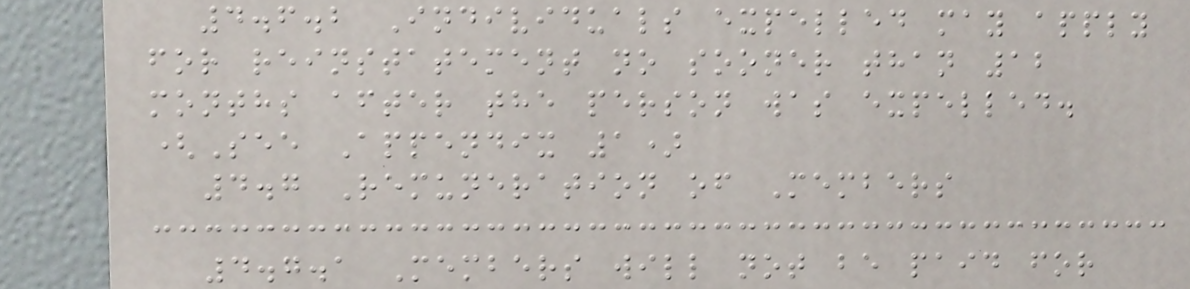4.6.2 Individuals expelled may apply
for reinstatement no sooner than 12
months after the person was expelled.
(See Appendix 1)
4.7 Remuneration of Members
4.7.1 Members will not be paid for
